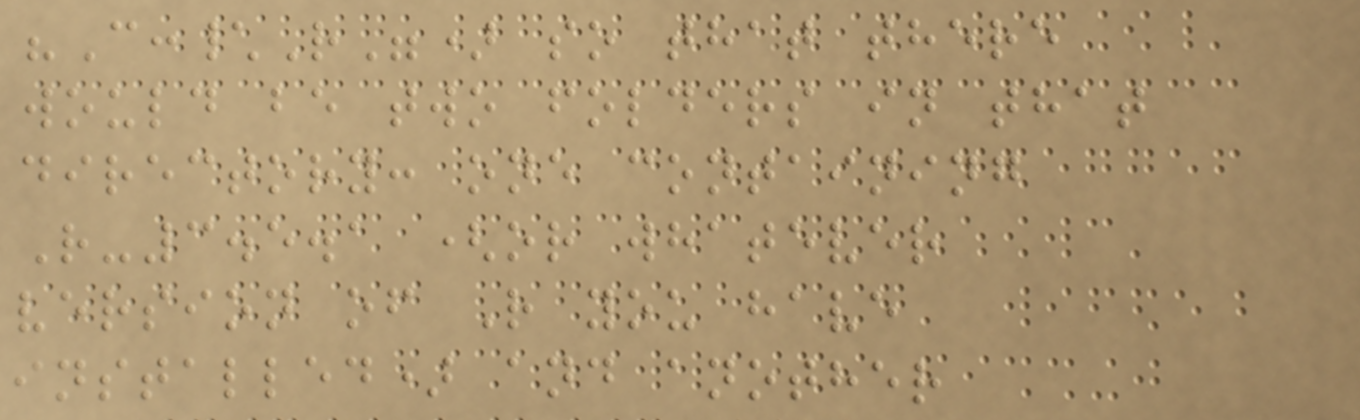"C:\R") so that there
would be two folders in that
directory: one containing
R-3.5.1 (or whatever
version of R you have
installed) and another
